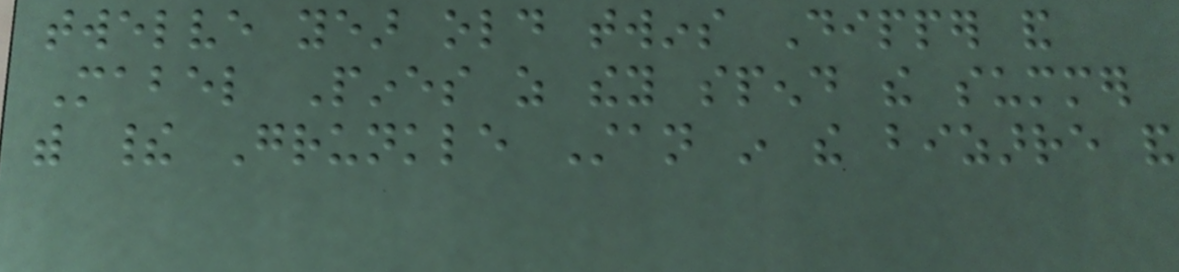twelve year old twins Dipper and
Mabel Pines as they spend the summer
with their Grunkle Stan in the bizarre and
